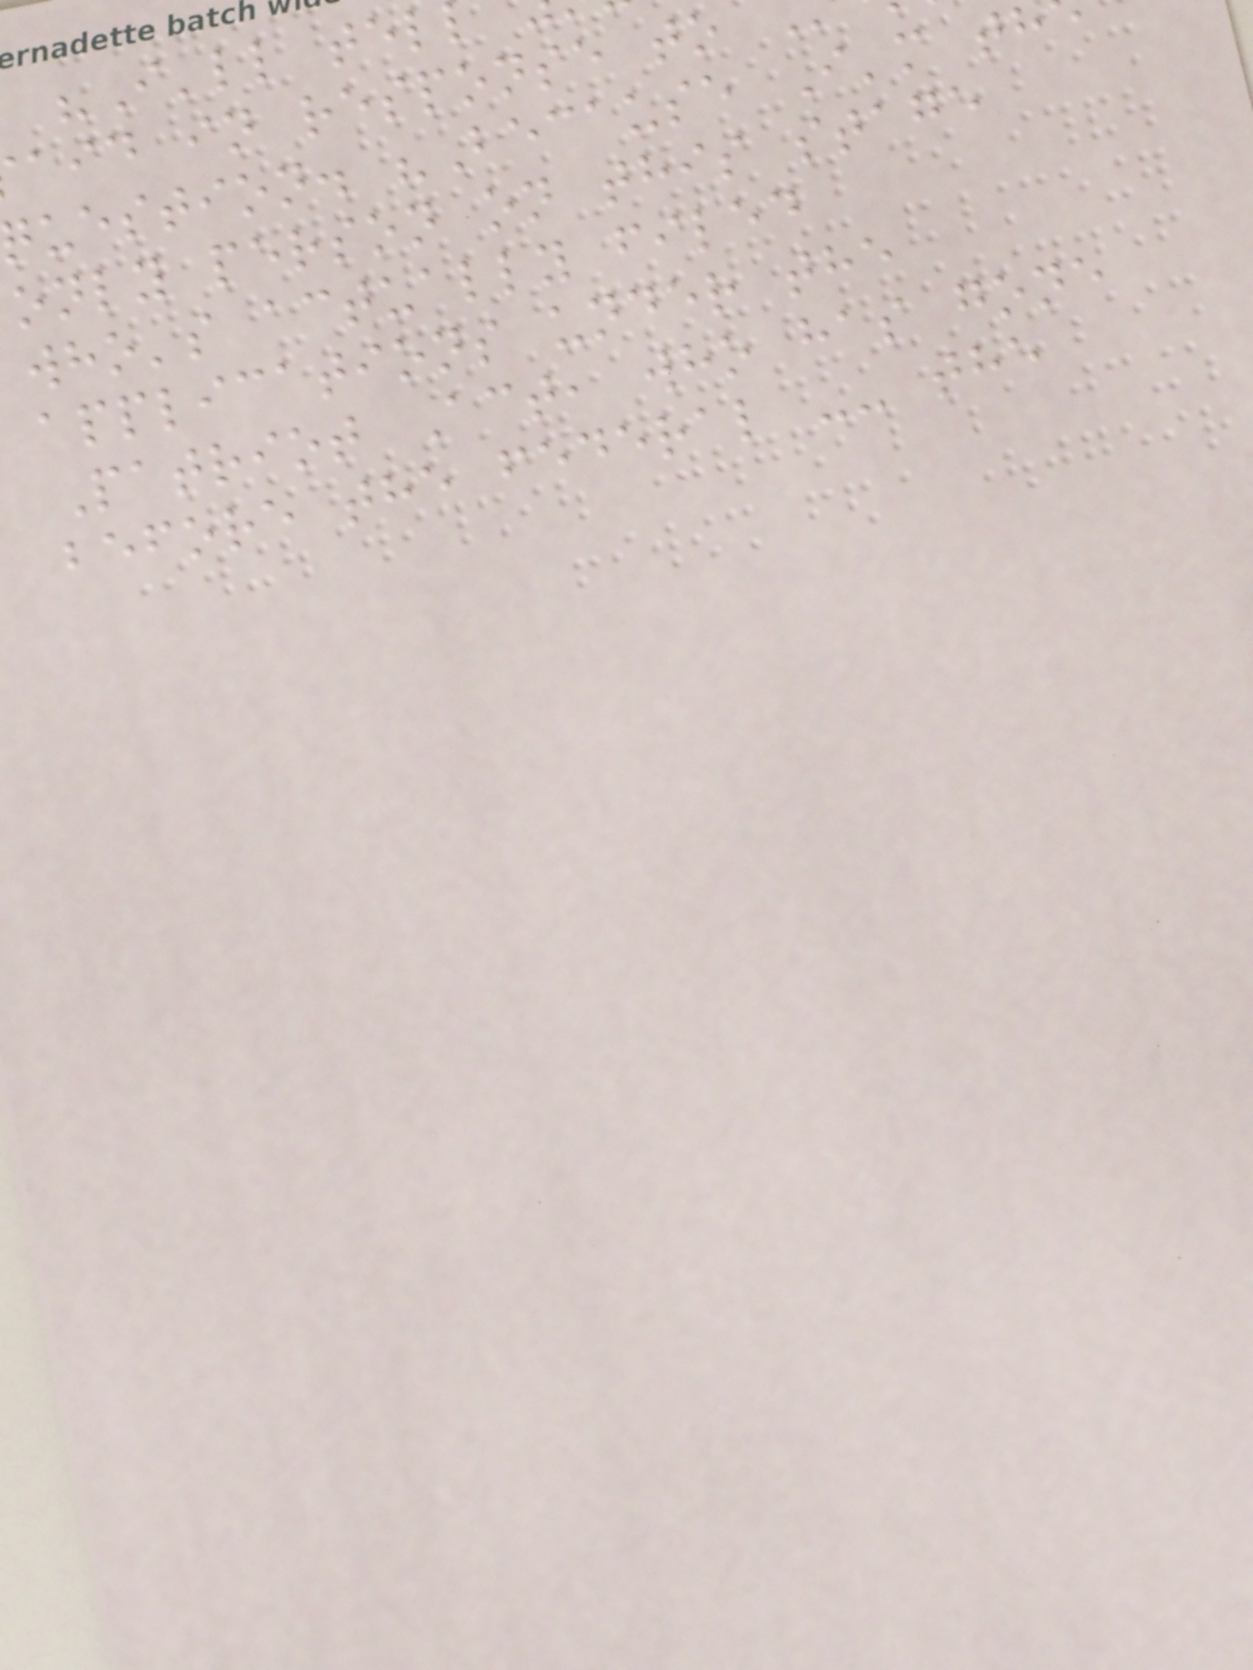"I'll tel
aid in response to
uestion. "Because I'm th
only person on this stage
who's actually filed
applications under the
Patriot Act, who has gone
before the federal -- the
